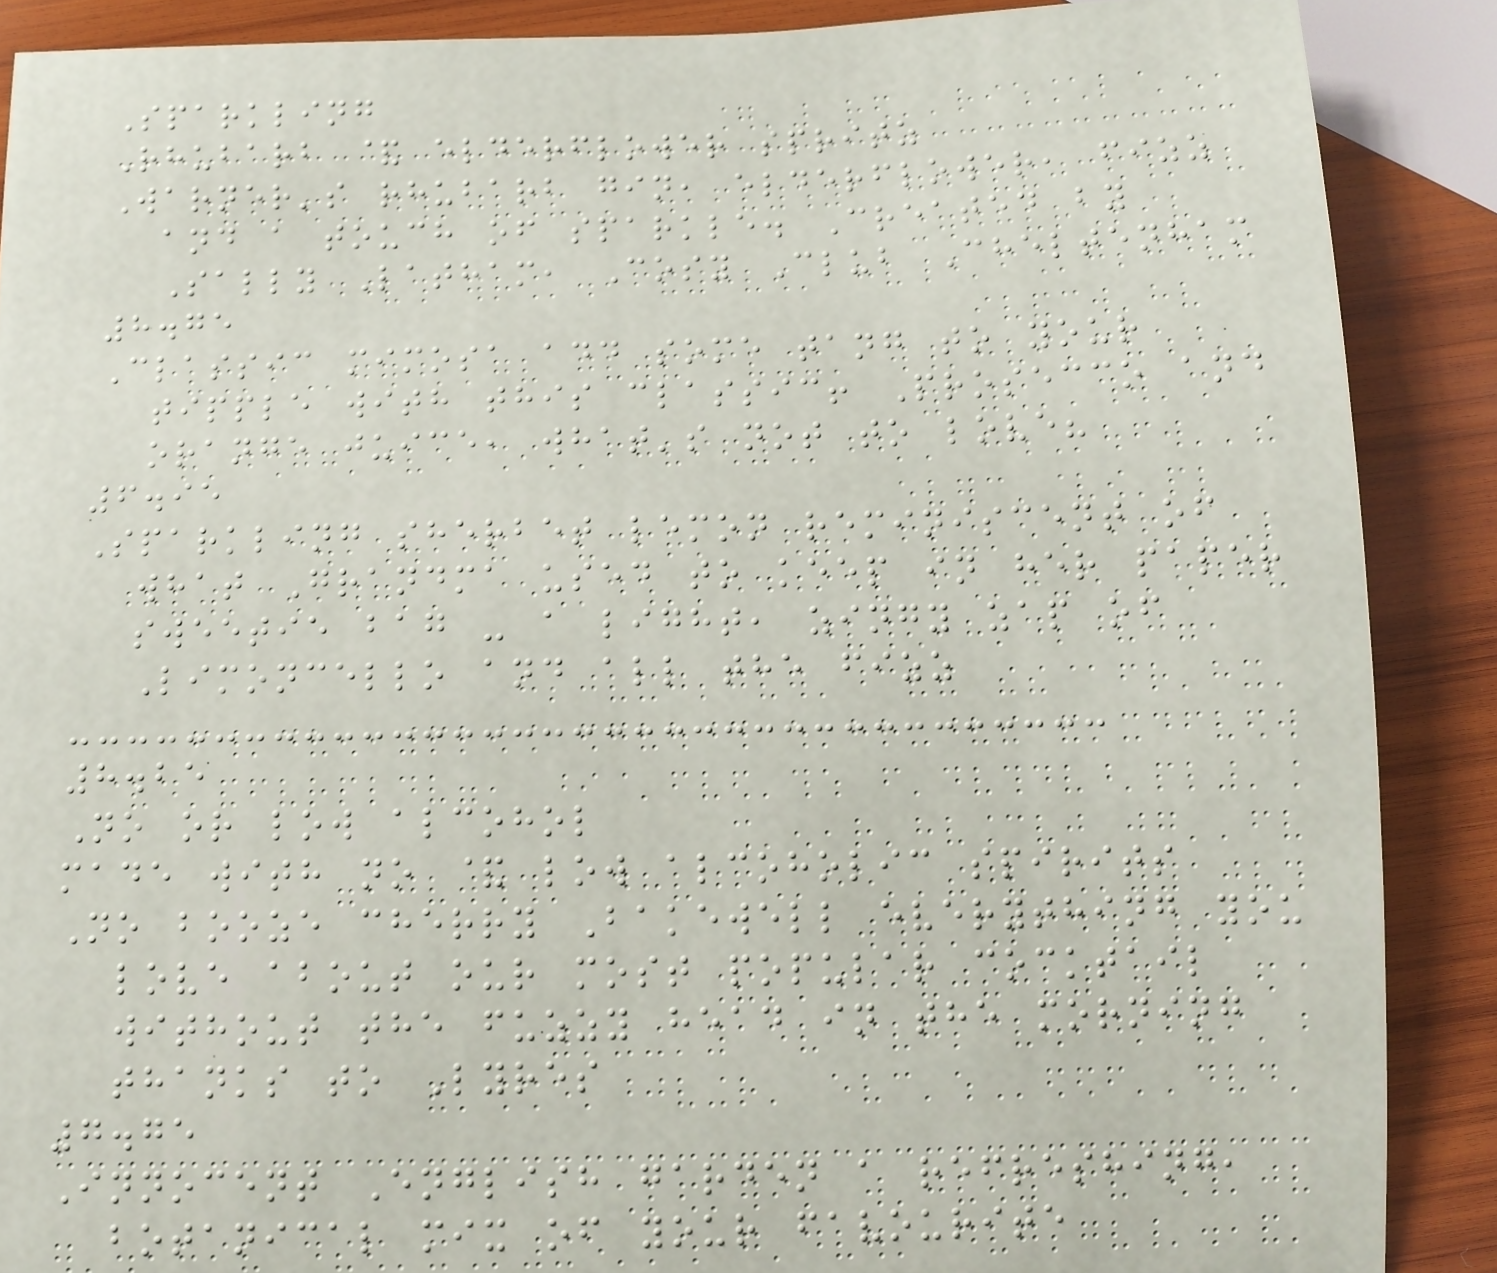Sparkling
Rhubarb & elderflower spritz
Warner's rhubarb gin, elderflower, fizz
and a touch of sparkle. Created by
Sally Latham, Cosy Club Cheltenham
8.75
Classic mimosa add some tang to your
tipple with this classic! Prosecco and
orange juice, what's not to love?
6.95
Sparkling sherbet lemon reminiscent of
what Grandma used to keep in her paper
sweetie bag - a light, zingy zap of
Limoncello and all the fizz
8.25
No or low alcohol
made with no & low alcoholic spirits
No booze cherry Bakewell everything you
love about our most popular cocktail
without the fuzzy head in the morning
thanks to Lyres
7.75
Innocent English garden a refreshing,
botanical mix of your favourite
